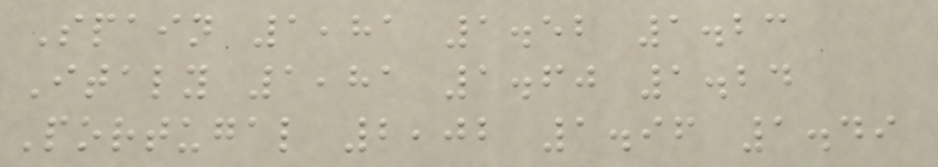Spain 1,81 1.52 1.23
Italy 1,81 1.60 1.24
Portugal 2,02 1.96 1.49
